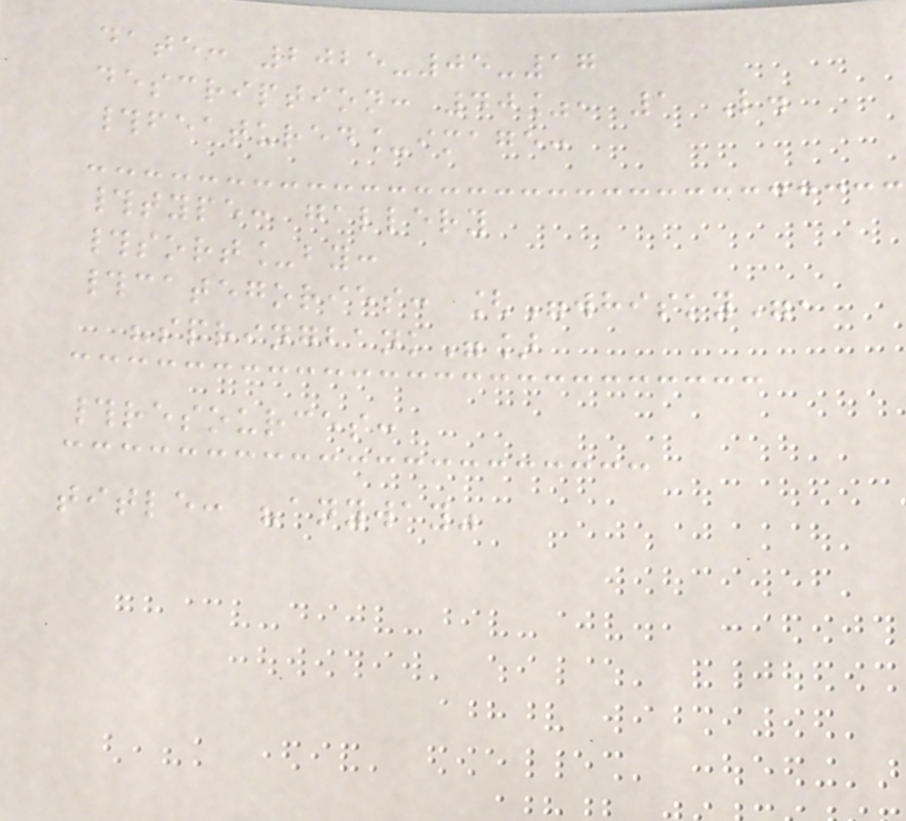date: 2025-05-17
description: 40%, 1 L.
#featured_image:
#type: gallery
#sort_by:
#categories: ["whisky",
"springbank"]
#resources:
title: "anyway"
